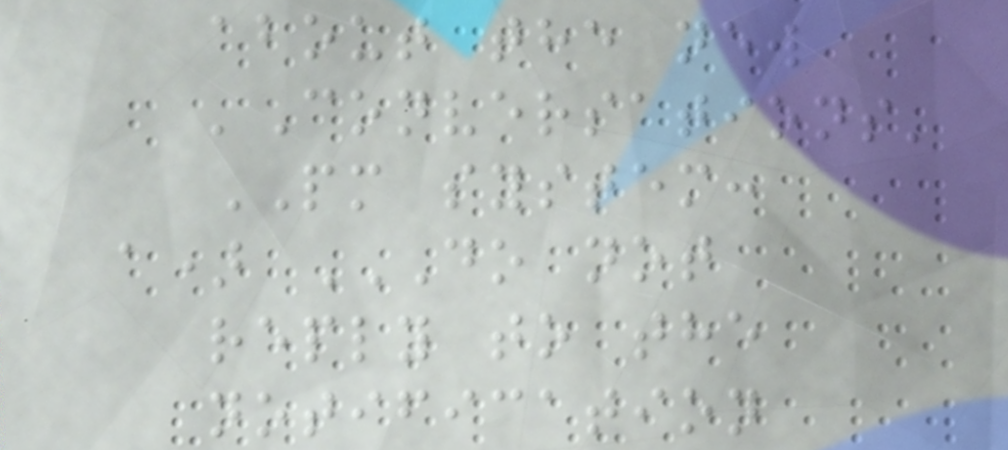about the new
'Conversations'
PM system:
a) DO NOT
REPLY TO THE
NOTIFICATION
